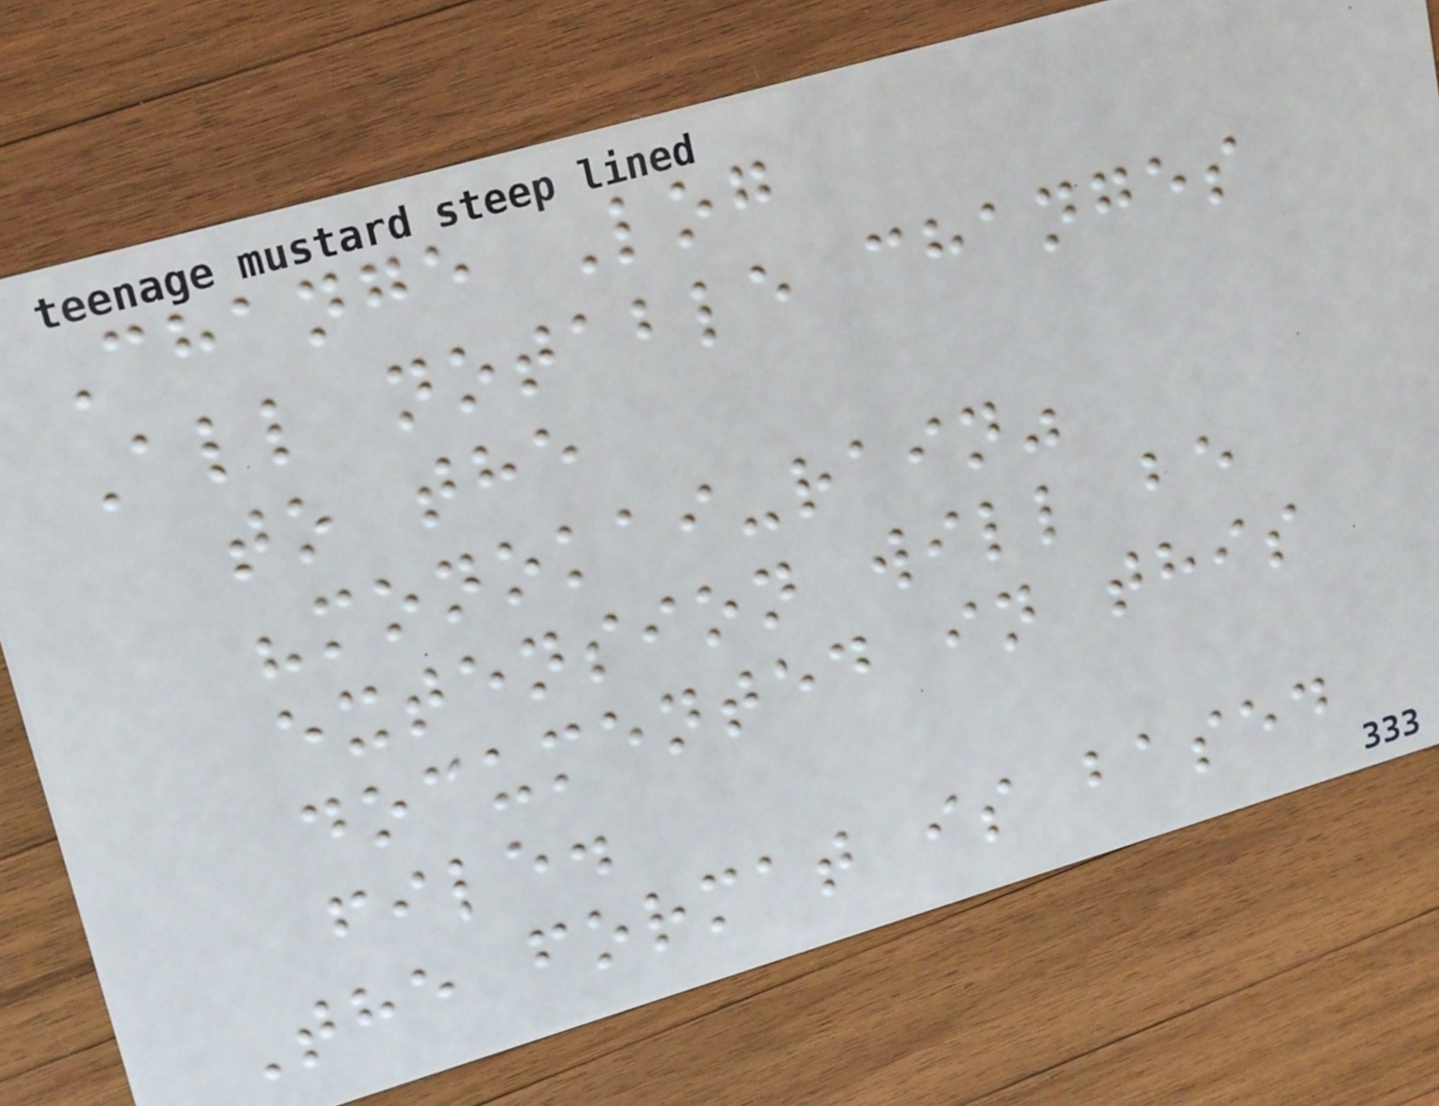Change Log
All notable changes
to the
"monokai-rain"
extension will be
documented in this
file.
The format is based
